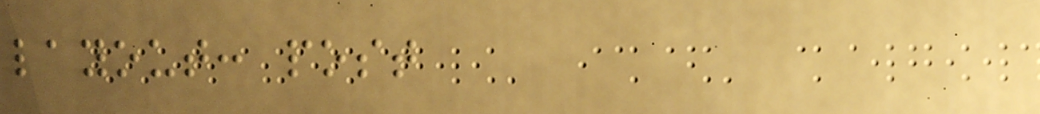layout: post
